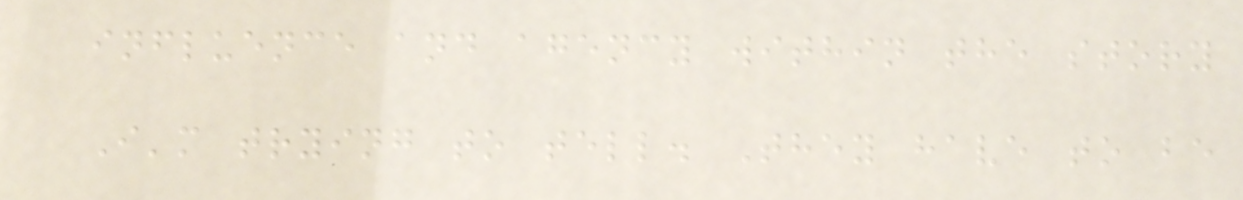influence and agency within the story
I'm trying to tell. They have to be
